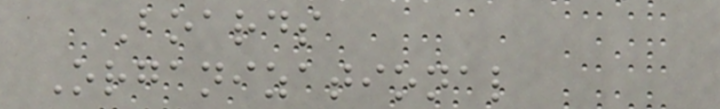Boards
Organizational
